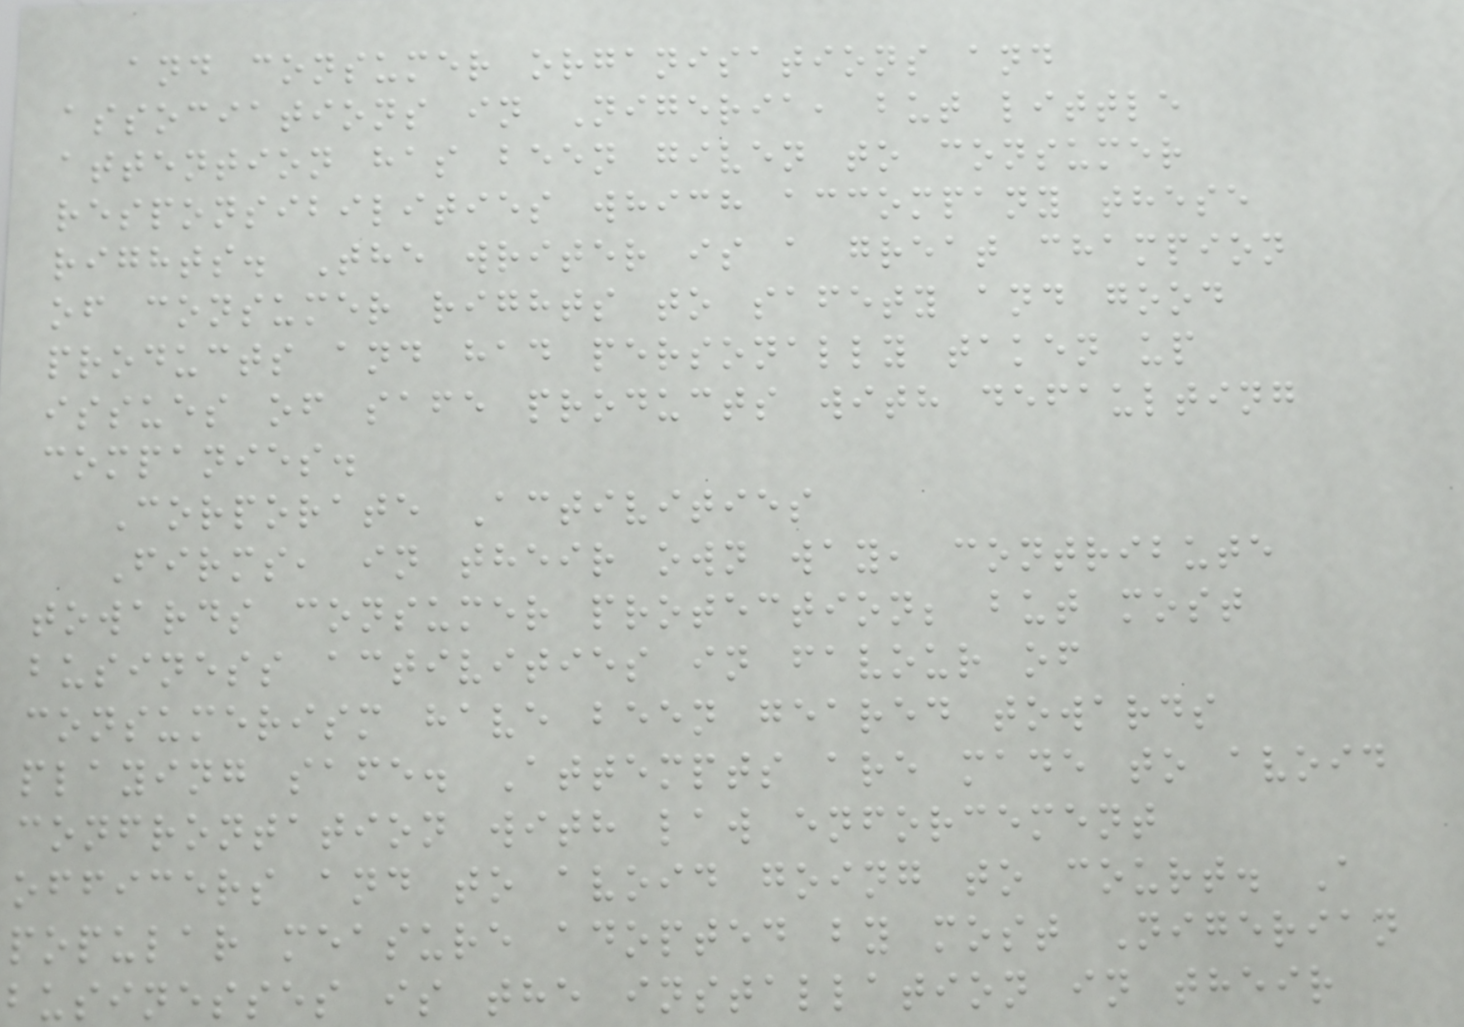and consumer organisations and
associations in Nigeria, but little
attention has been given to consumer
responsibilities which accompany these
rights. The writer is a great champion
of consumer rights to safety and good
products and had personally taken up
issues of safe products with defaulting
companies.
Corporate Activities
Firms, in their own way, contribute
towards consumer protection; but most
business activities in favour of
consumerism have been geared towards
playing safe. Attempts are made to avoid
confrontation with law enforcement
officers and to avoid going to court. A
popular measure adopted by most Nigerian
businesses is the installation in their
